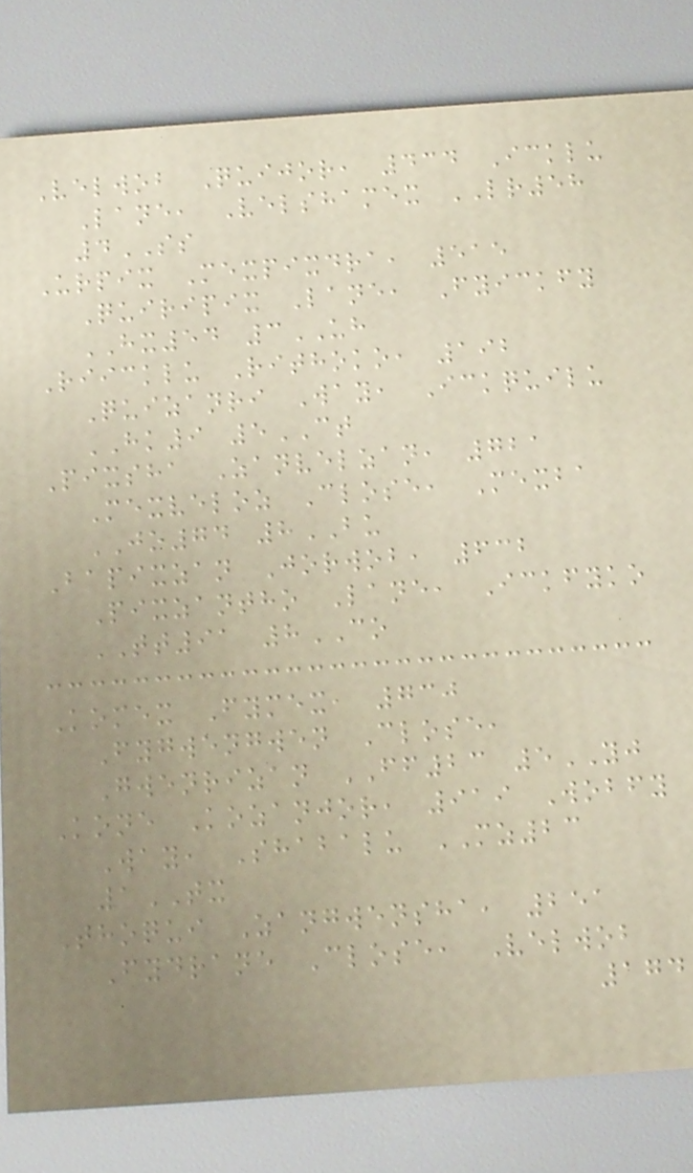Velwob Quijor, 434 Icklu
Lane, Velshamex LR58
4SS
Urpix Mexpixdra, 515
Quiripix Lane, Fyickfy
HX54 3UH
Riicklu Rithoko, 192
Quizanri Way, Ickquilu
HK9 5CT
Pixsha Zanvelzan, 721
Mexveloz Close, Mexba
JO74 8BU
Bapixzan Jorwob, 632
Pixzantho Lane, Ickfyko
TT91 8CO
Komex Fymex, 730
Fygwengwen Close,
Gwenrizan FF23 5YJ
Kone Kozanjor, 919 Wobfy
Way, Shabalu MZ23
1TX
Thoqui Zangwensha, 251
Fydrane Close, Velwob
174
